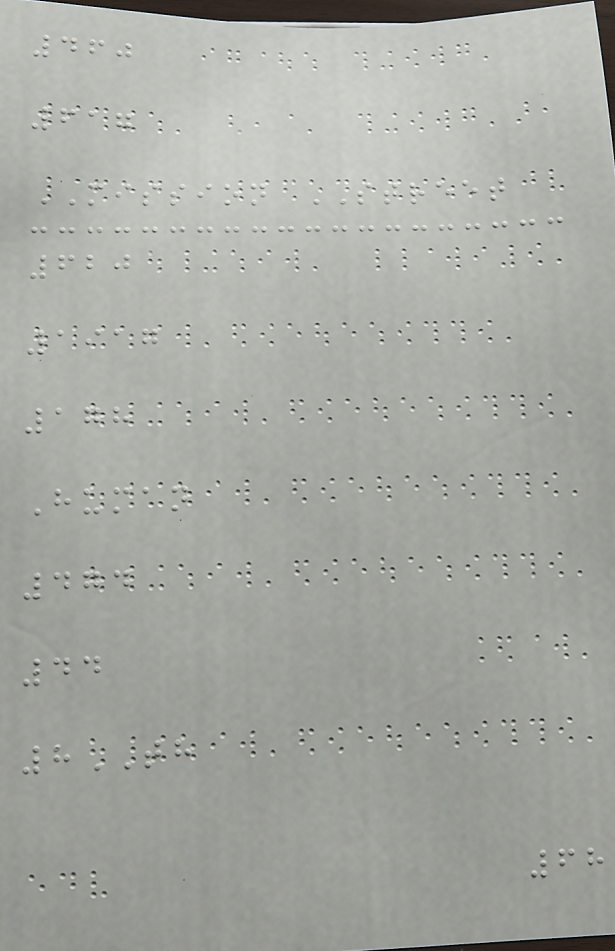460
617
MISSION STREET
620
1917
178
Human
474
44
8TH
68
